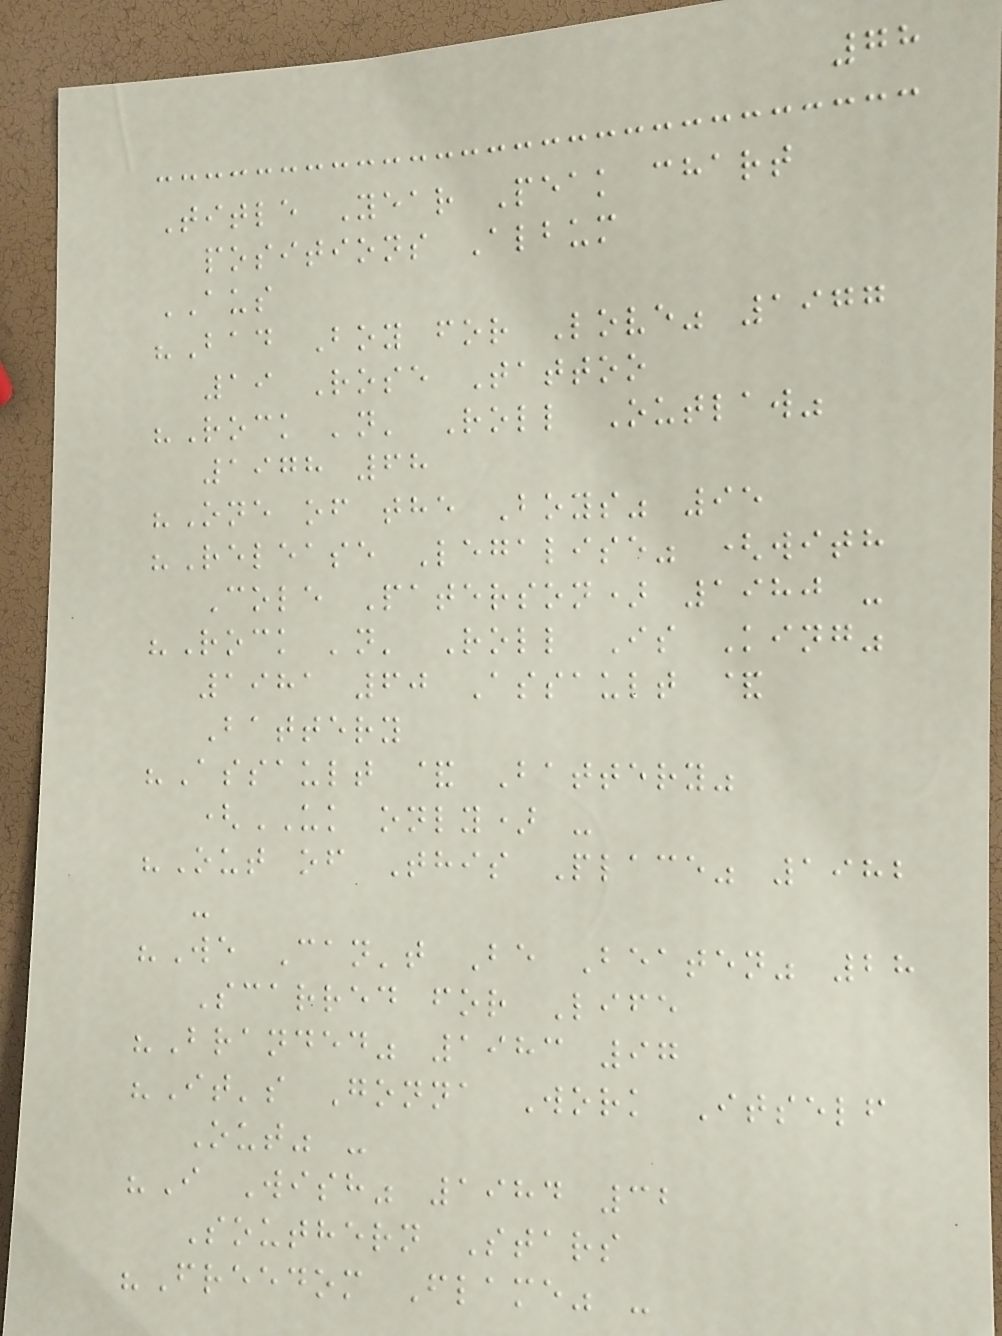78
Title Year Peak chart
positions Album
AUS
"Bad Boy for Love" 1977
19 Rose Tattoo
"Rock 'n' Roll Outlaw"
1978 68
"One of the Boys" 95
"Release Legalise" (with
Cole Paterson) 1980 -
"Rock 'n' Roll Is King"
1981 60 Assault &
Battery
"Assault & Battery"
(UK only) -
"Out of This Place" 1982
-
"We Can't Be Beaten" 28
Scarred for Life
"Branded" 1983 97
"It's Gonna Work Itself
Out" -
"I Wish" 1984 32
Southern Stars
"Freedom Flame" -
